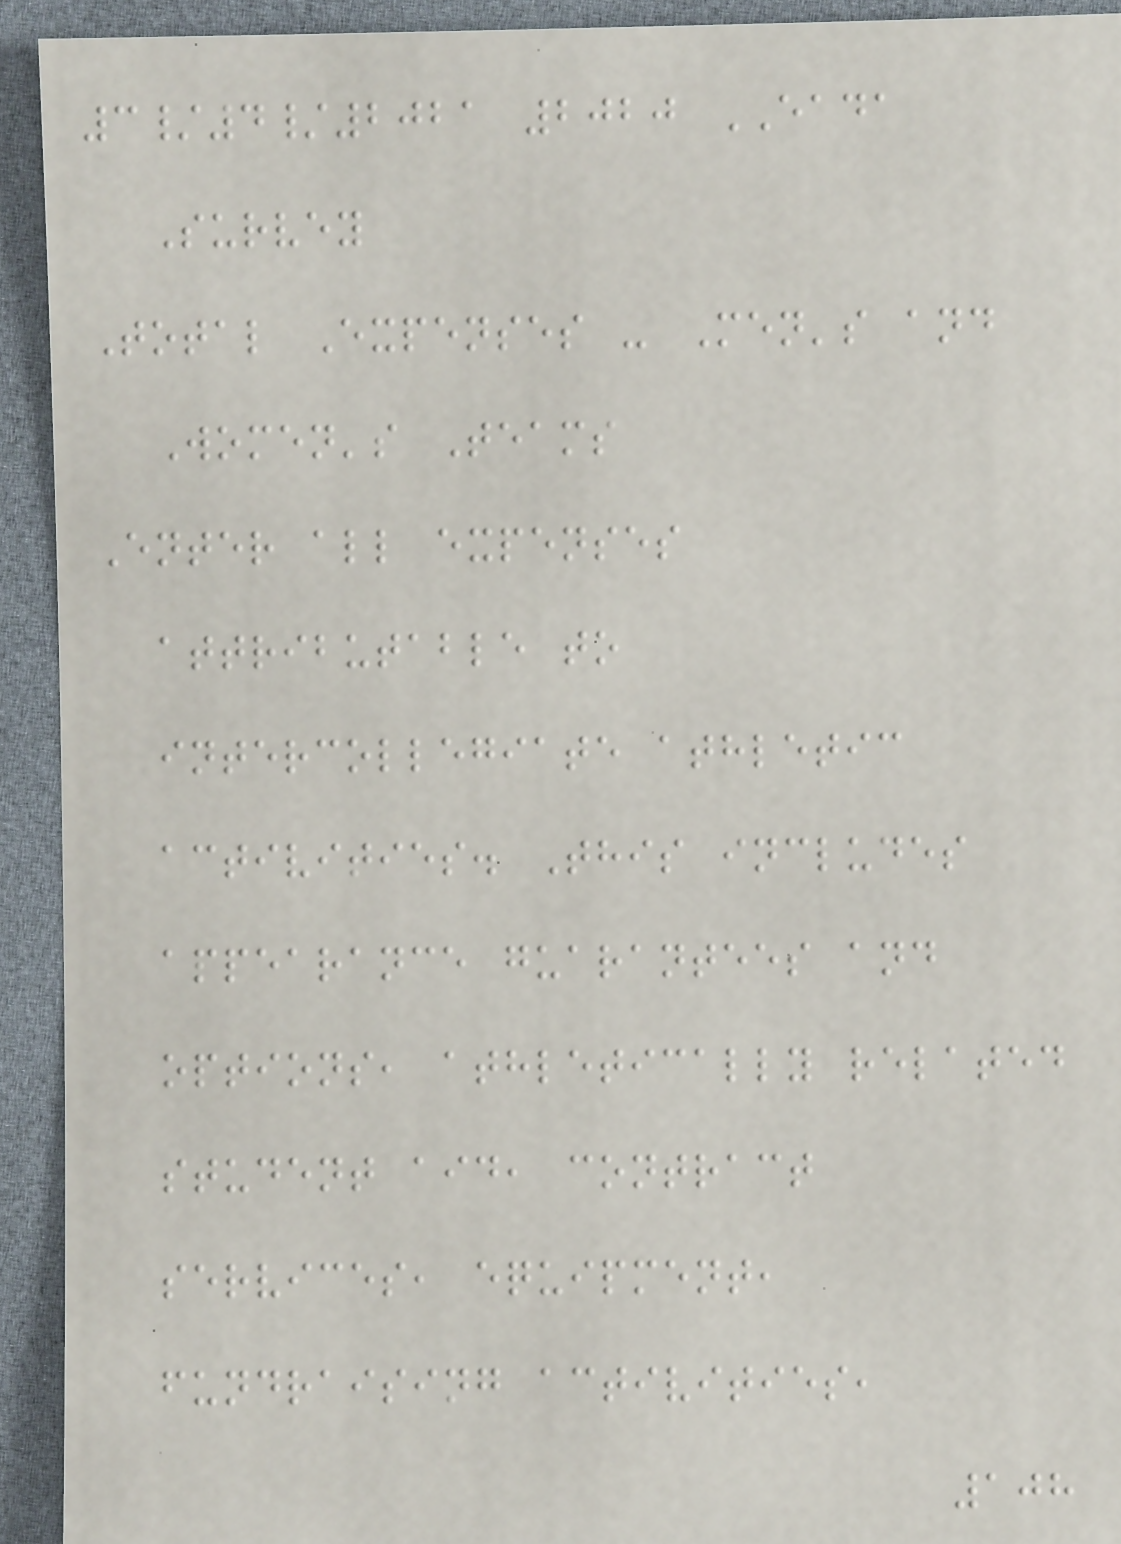3/4/2021 2020 EADA
Survey
Total Expenses - Men's and
Women's Teams
Enter all expenses
attributable to
intercollegiate athletic
activities. This includes
appearance guarantees and
options, athletically related
student aid, contract
services, equipment,
fundraising activities,
108
